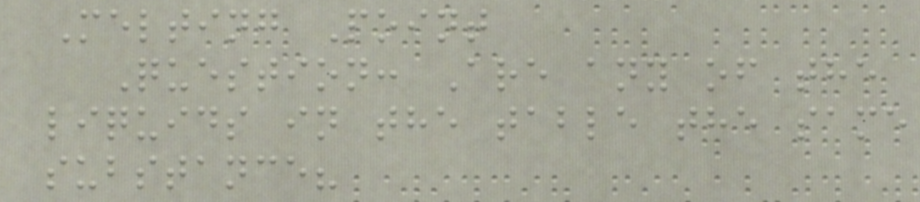Melting Point
Question: Are any of the
liquids in the table the same
substance?
